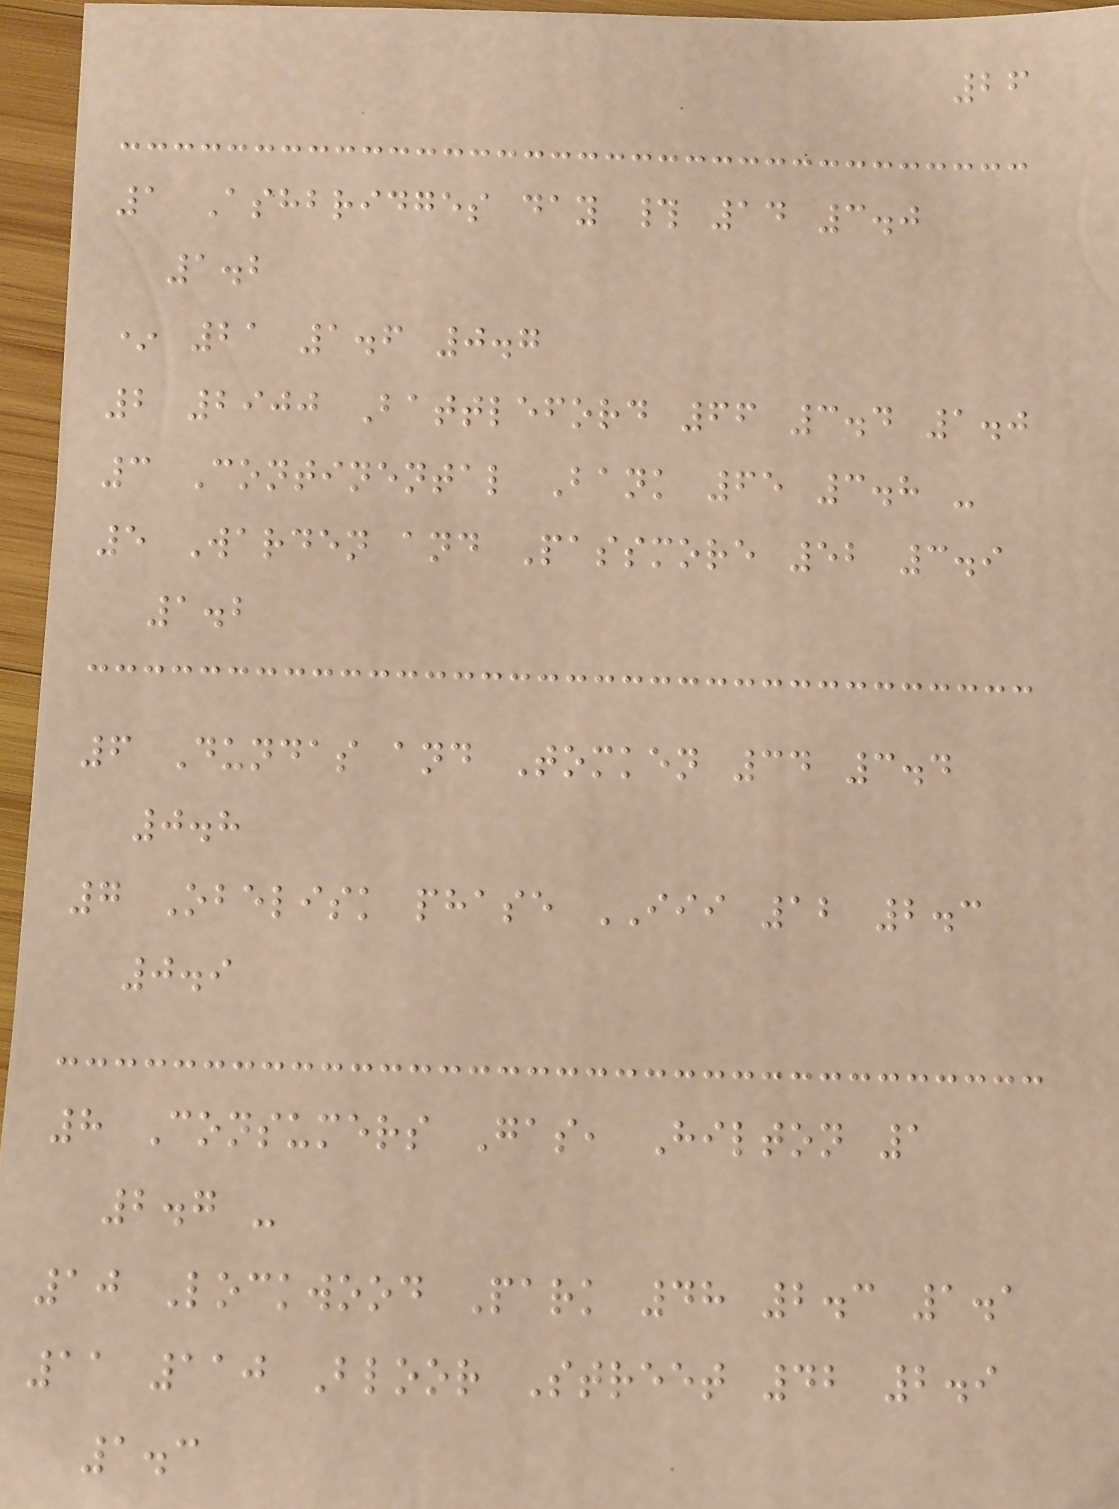26
1 Ashbridges day # 14 3.0
1.2
* 21 1.6 0.7
2 2900 Battleford 66 3.4 1.0
3 Continental Bank 65 3.8 -
5 Warden and Passmore 52 3.9
1.2
6 Dundas and Tomken 34 3.4
0.8
7 Obelisk phase III 12 2.3
0.9
8 Consumers Gas, Hilton 1
2.7 -
10 Lockwood Park 48 2.3 1.1
11 110 Bloor Street 42 2.9
1.3
